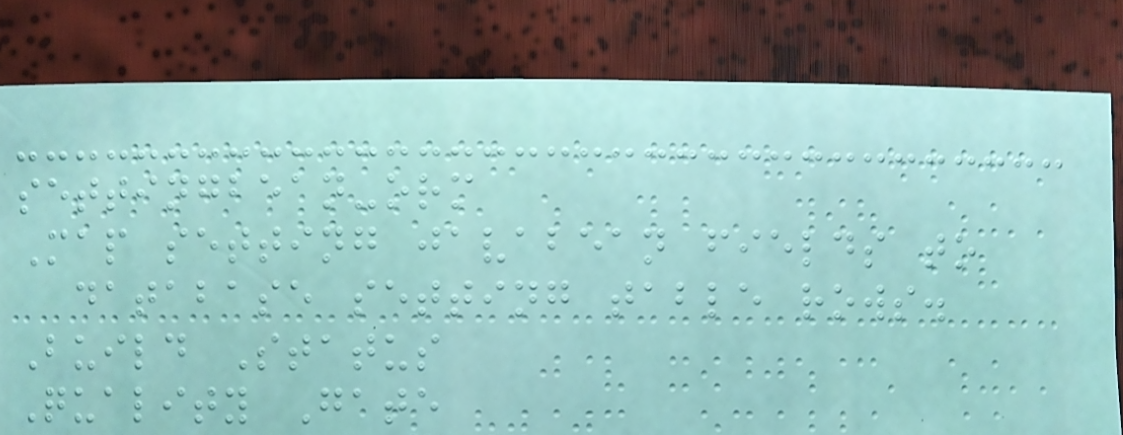settingbean-orm
Map setting javabean fields to
database setting table rows.
Build Status
Quality Gate
